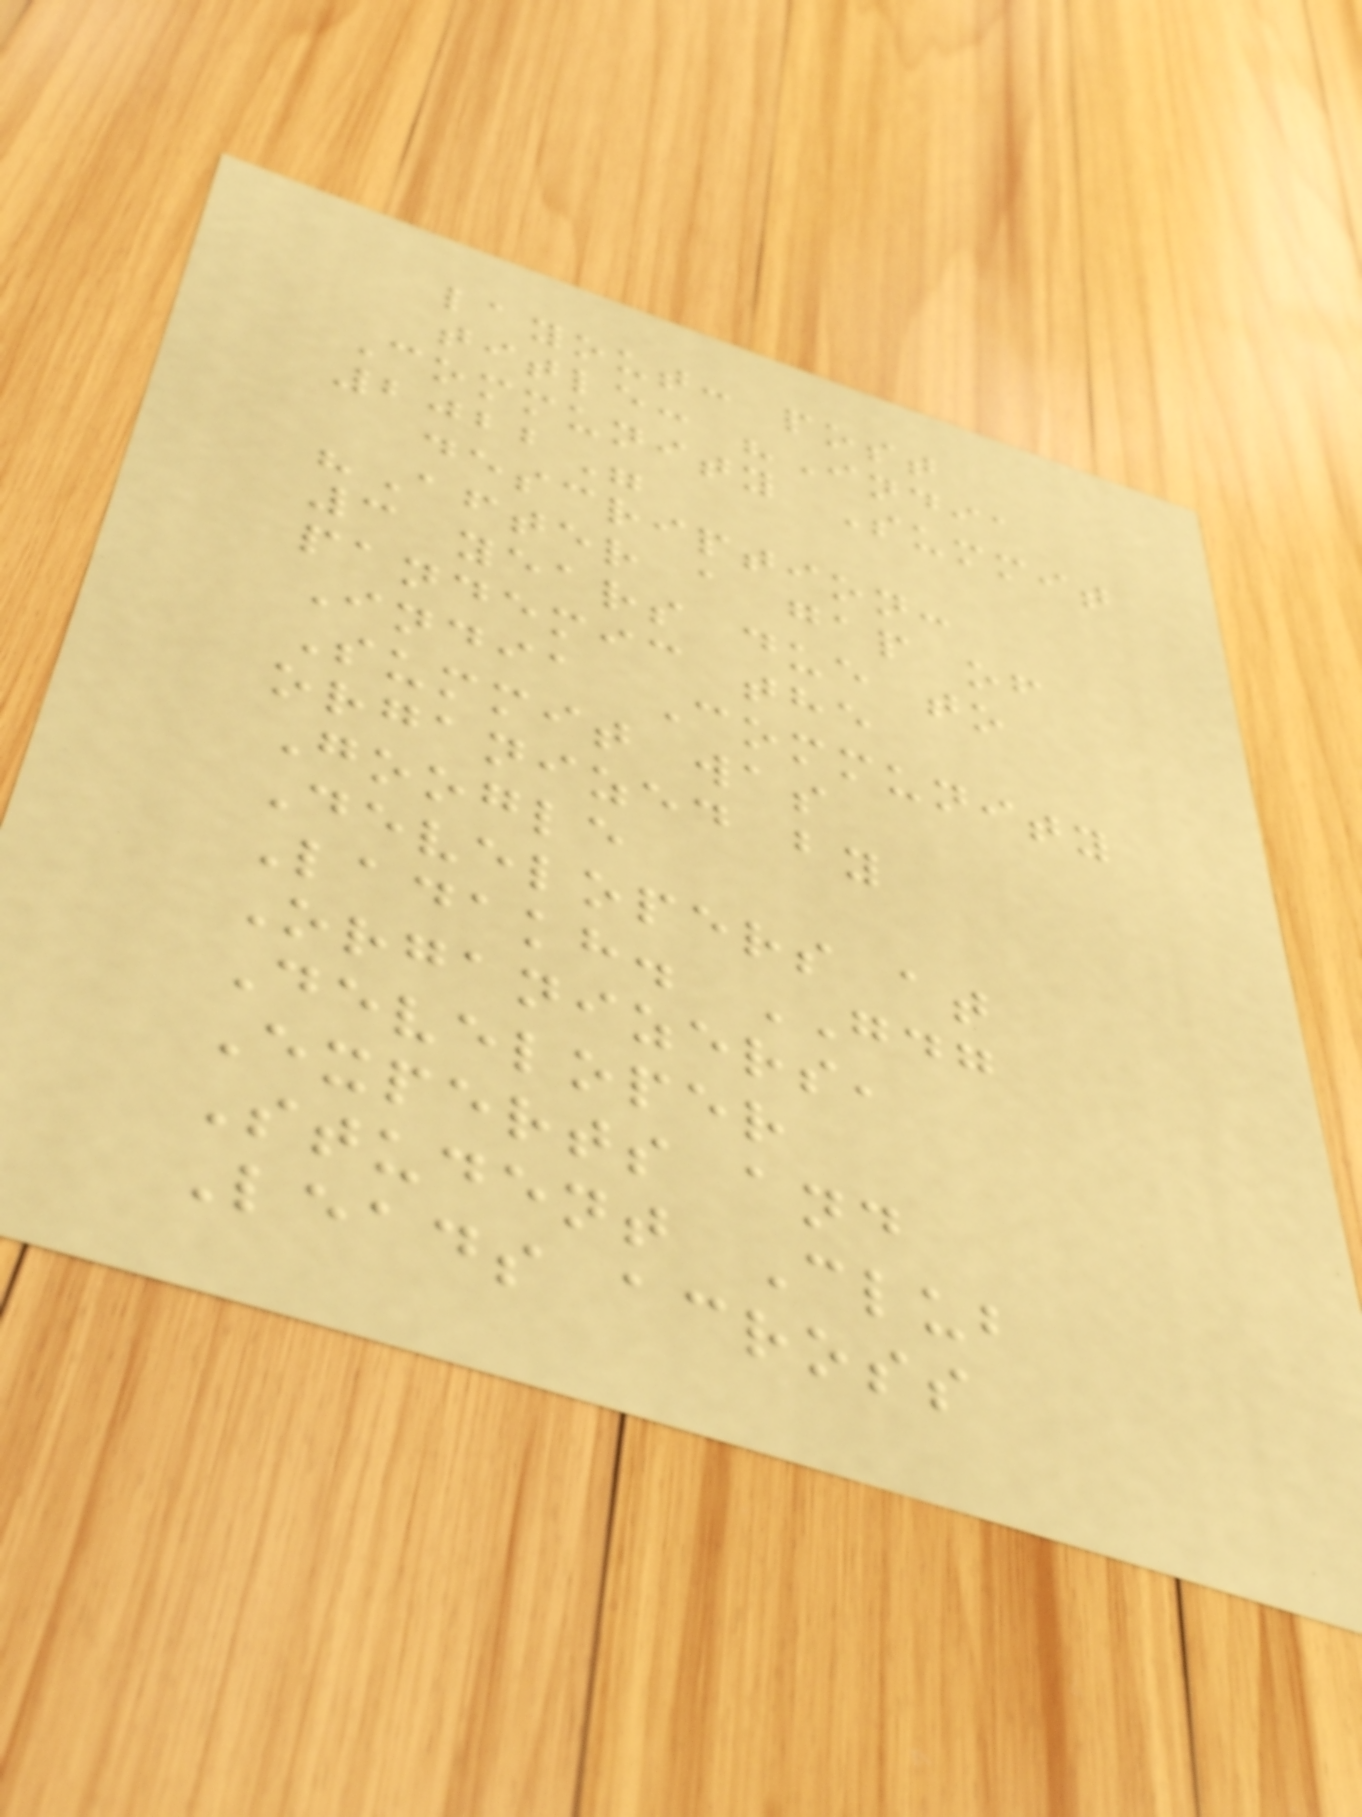layout: post
title: "India
Community Summit
2022"
description:
"After a gap of
3 years due to
pandemic the
India Community
Summit was
organized by
Google
Developers at
Ladakh. GDG
Organizers,
Developer
Experts and
Student Club
Leads across
